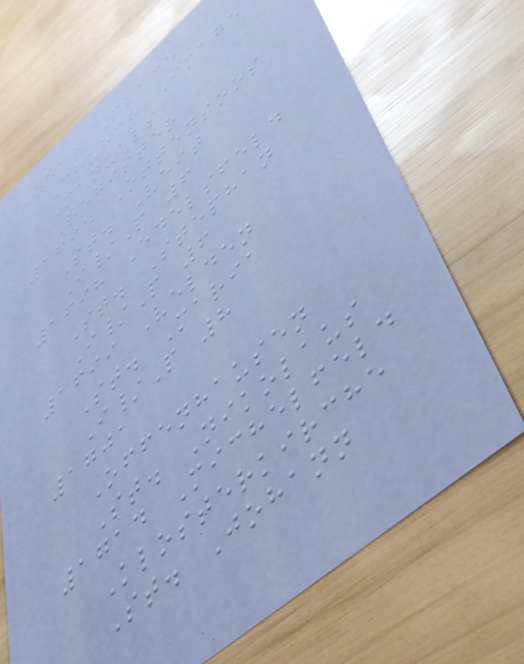Year Place
Church Image
Manuals
Register
1694 Ottensoos
St. Veit
I/P 6
1698 Edelsfeld
St. Stephan
I/P 6
1699 Velden
St. Maria
I/P 8
1701
Offenhausen
St. Nikolaus
1714 Michelfeld
Klosterkirche
St. Johann
